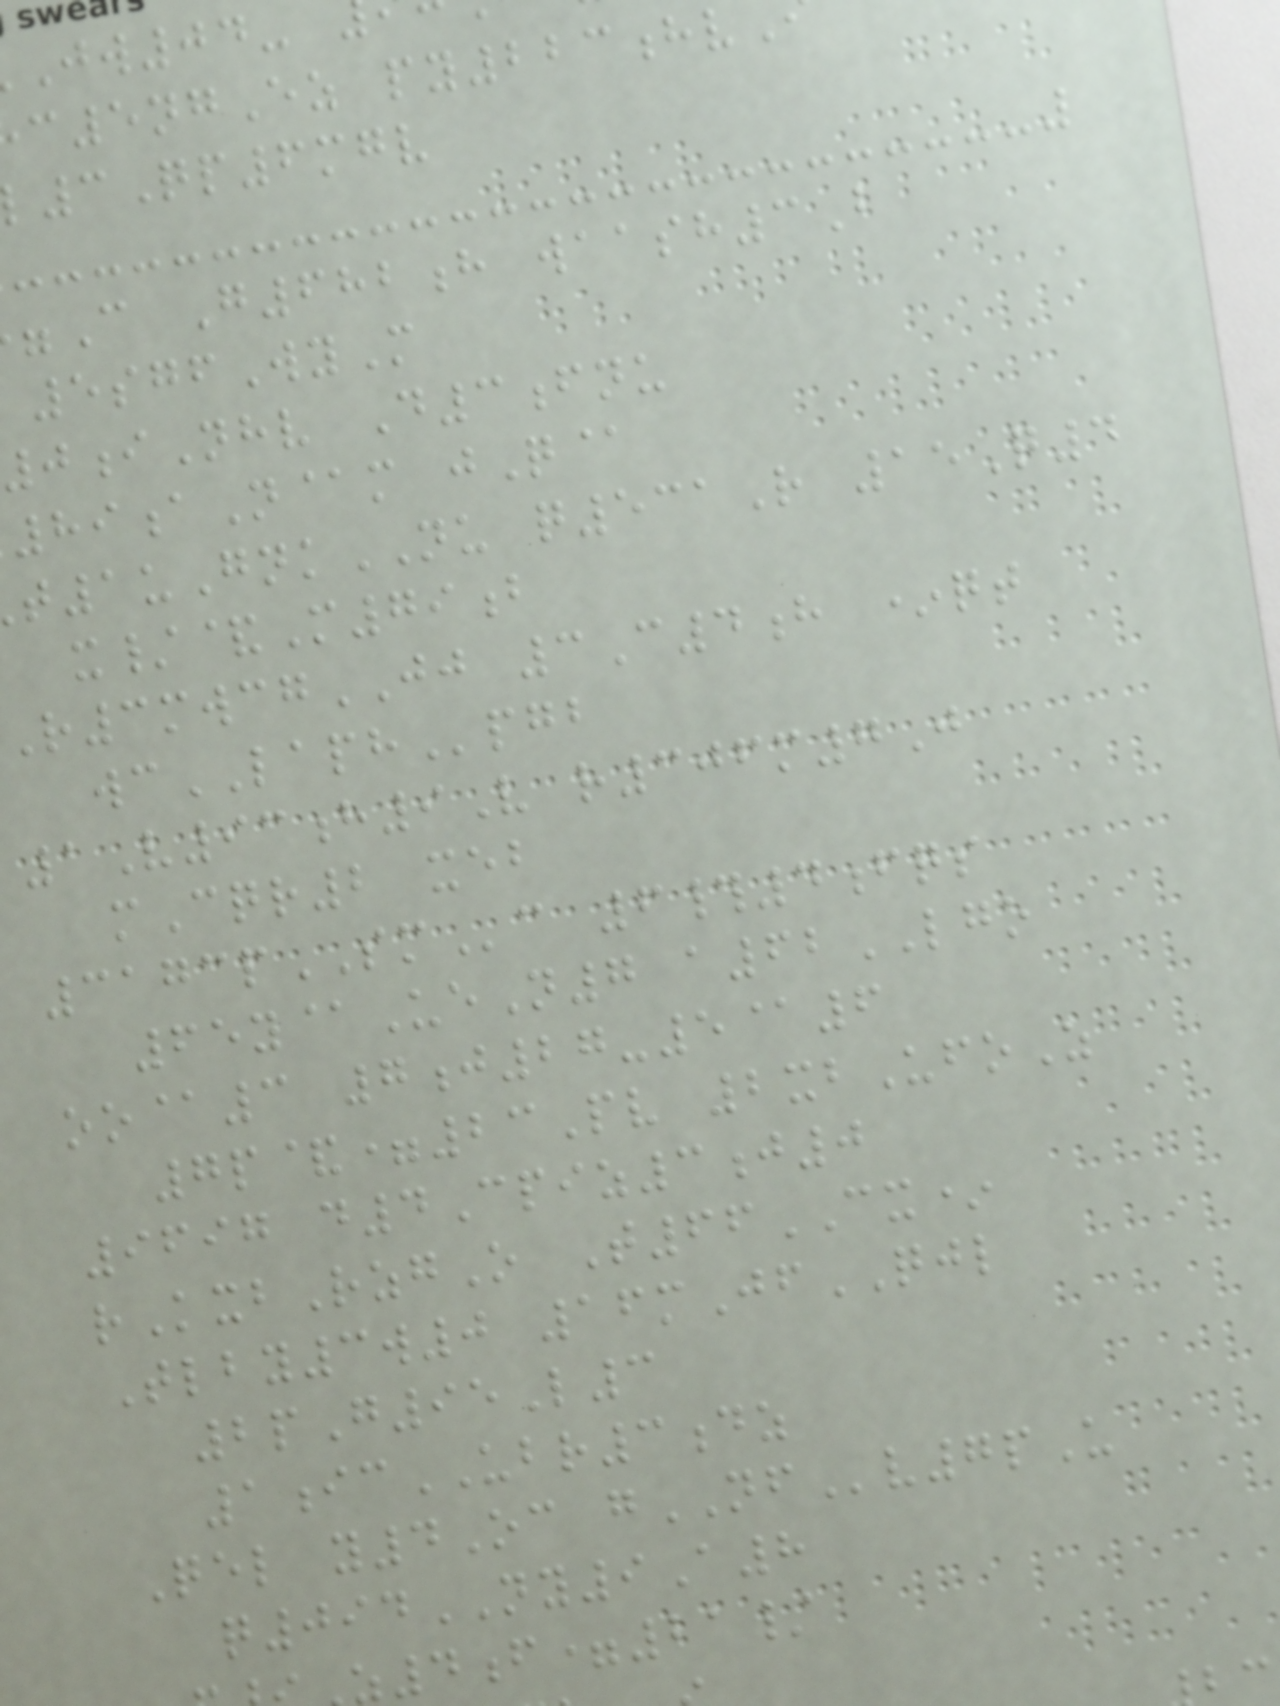jw04-
c5ngEz py223hv
3Qp6mgv
C G682h waash3B
5sgfWyM
0iNhv D3fnu
89aN@m jQ@
1uGnkNU q531R 15Q4
x/&M79b
R3mwcgJJ 3C4h *qt
wcLAPHpgb
1V93h9V r306m7J
mCqr2 xeb
3173pSMc 6#4fqs
65y@UeN7 a62LGO
oo@3 7j27-5@6
7p&=23Pv 2xbUfoZ
9697 d4Cpiz3j0
rKxbRzgO T66CX*
Tlby3w0 16mJfQJL
2pG95L3
1icUBR3dz
Qel y4Oc gNFv7pU
q094NY9A8
z4f=21/
